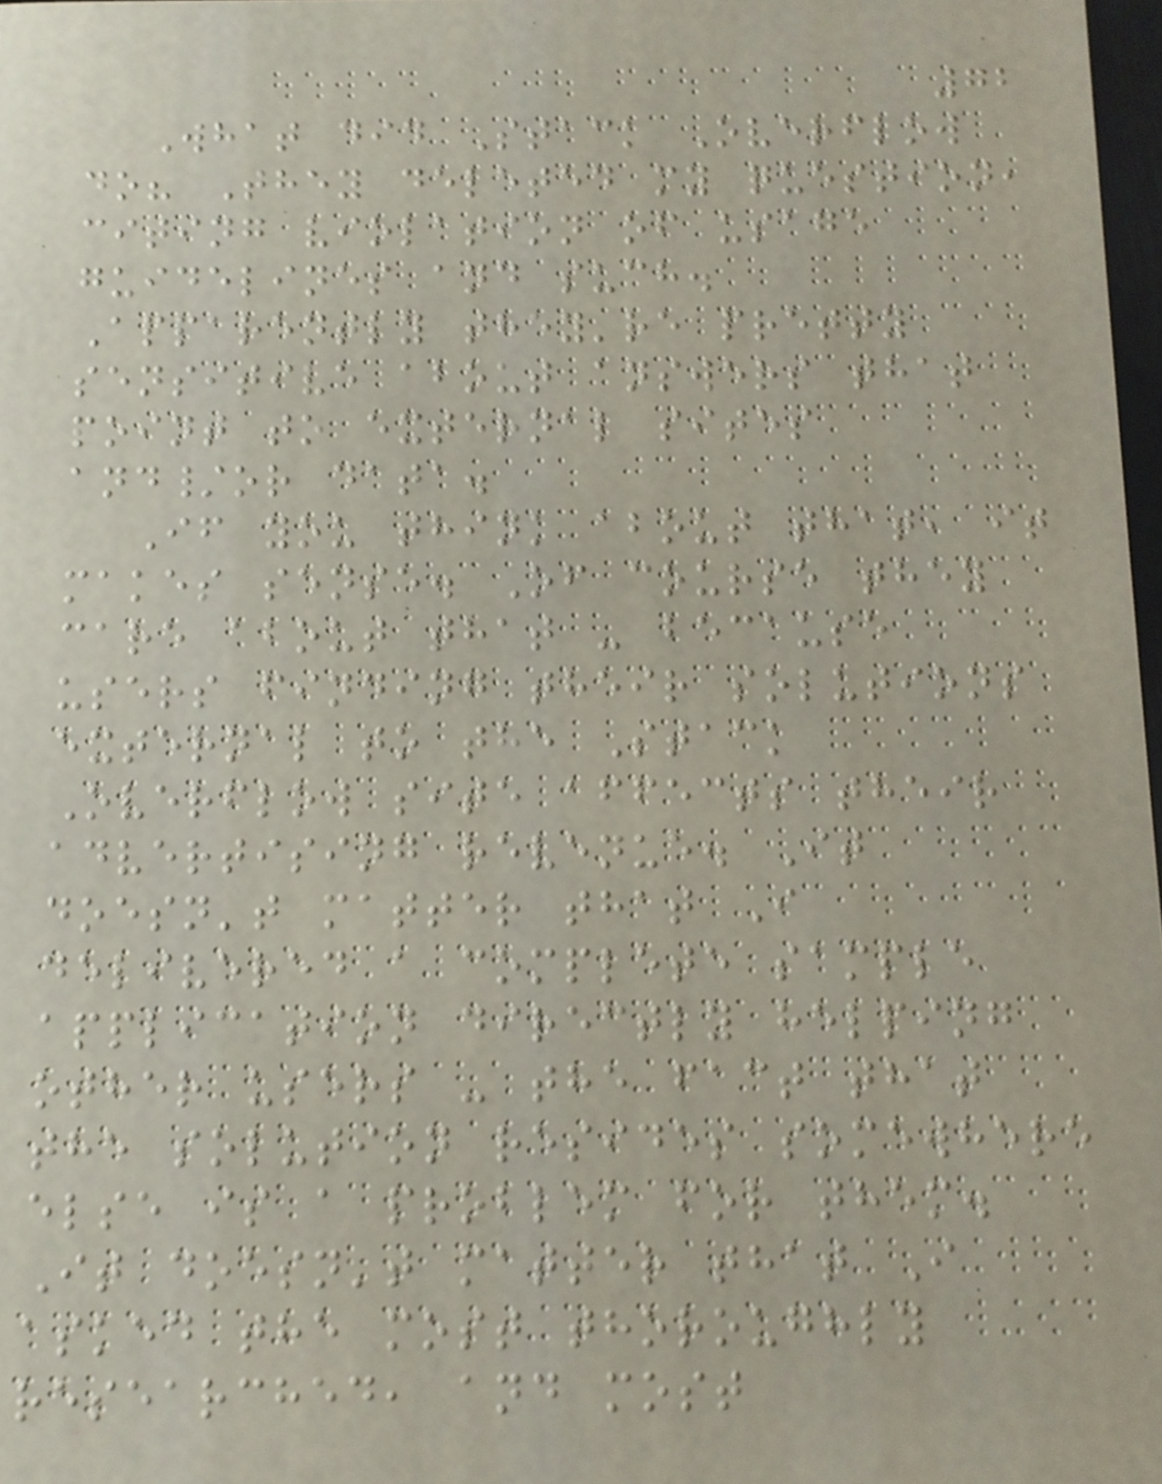72
What did Stack Overflow
do? They deleted my question,
citing violation of usage
guidelines and such.
Apparently they're pretty
sensitive about answers that
point to external sites
and/or data.
If you think about that, it
makes sense. Of course they
care about that - because
users finding their solutions
external to the Stack
Overflow site affects their
advertising revenue. It
doesn't matter that I
delivered a complete sample
application directly helping
other users - the fact that
the solution resides somewhere
else is a problem for them.
It doesn't matter that I
asked the most thoroughly
researched, and most
